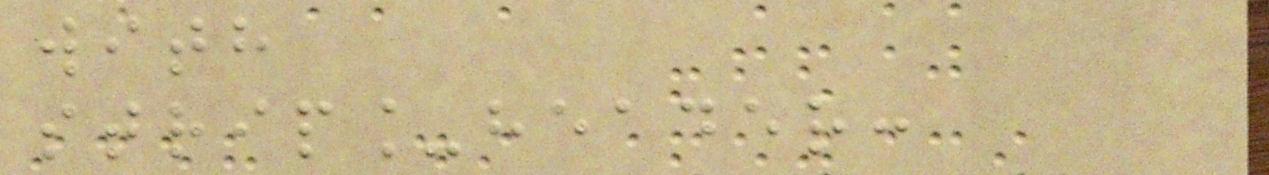with
strip_header:
